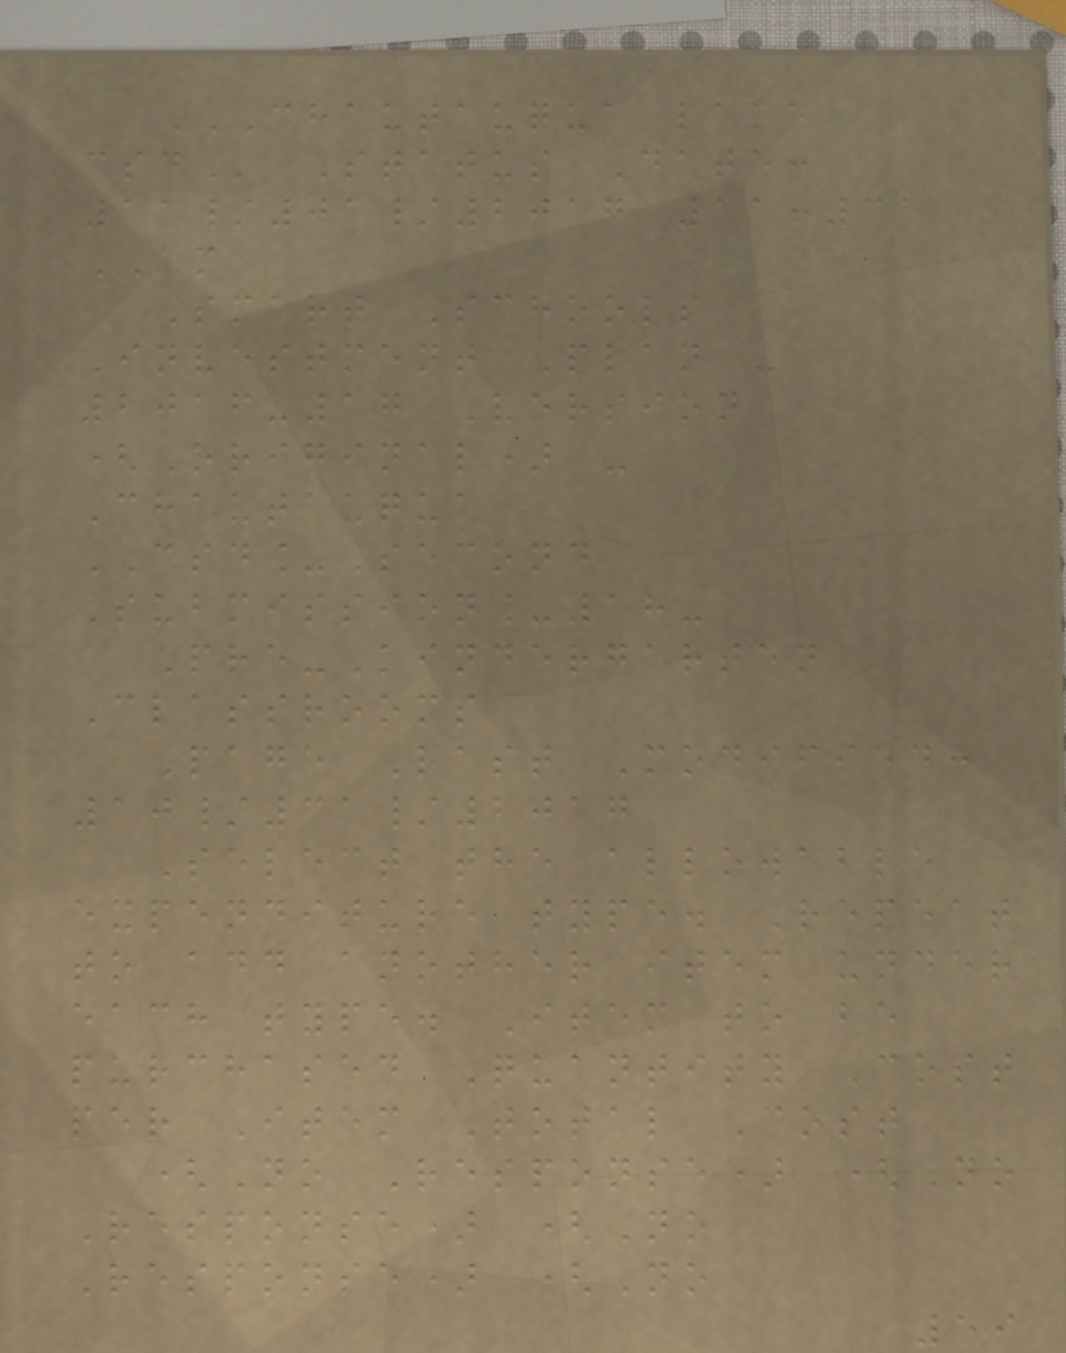CHAUTAUQUA LAKE
CSD Status Date:
11/01/2017 11:31
AM
Smart Schools
Investment Plan -
2016-17 Version
(Original) -
Chautauqua
CSD_Second
Submission_18-
Pre-Kindergarten
Classrooms
Page Last Modified:
10/31/2017
Select the allowable
expenditure type. Repeat
to add another item under
each type. Item to be
purchased Quantity Cost
per Item Total Cost
(No Response) (No
Response) (No
Response) (No
59
